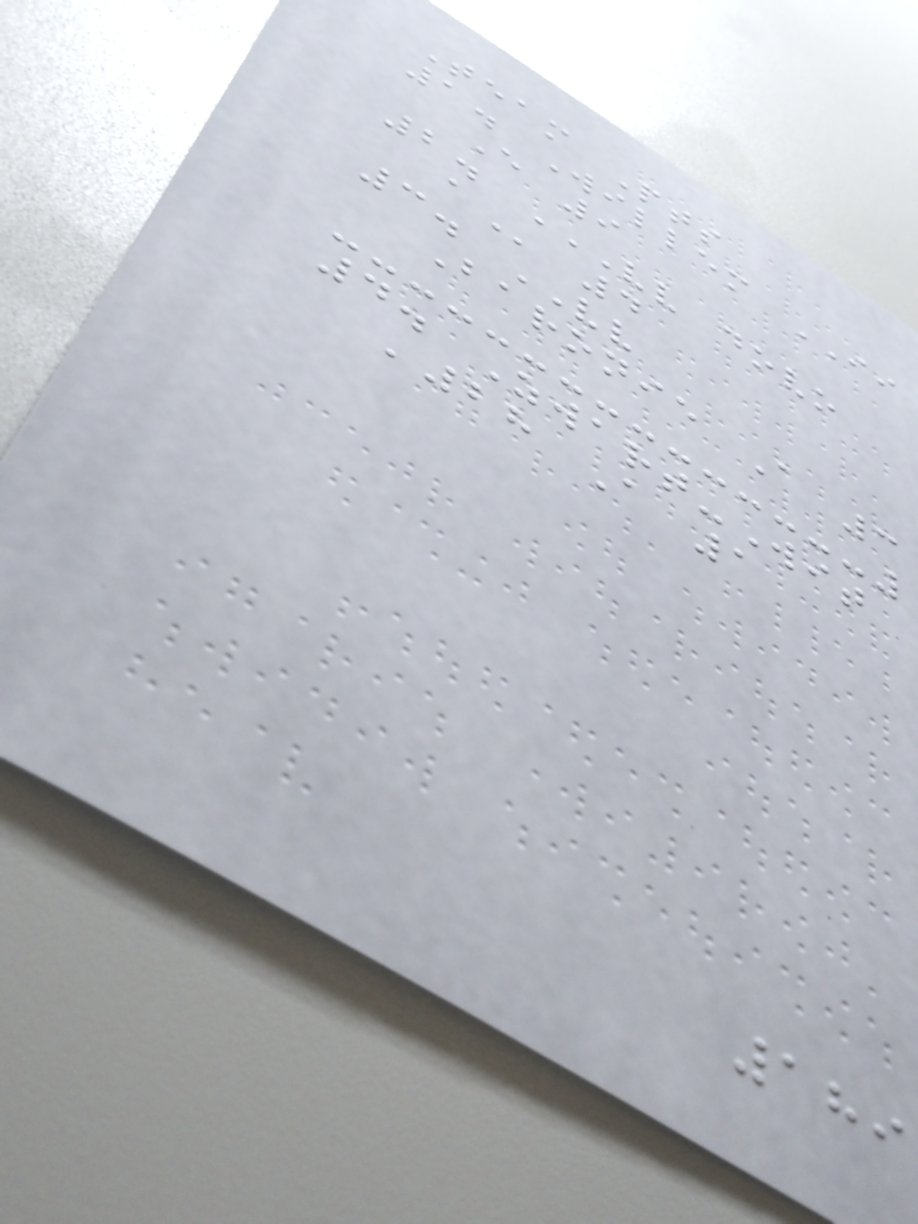Team Pts
1. Willem II
E 9
2. VV DOVO
A 4
3. VV
Baronie A 3
4. Zwart-Wit
'28 A 1
189
